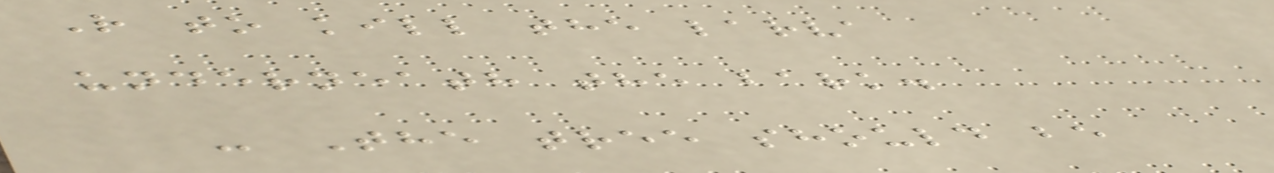R to kill the larva
underneath the bark.
- The tree should be
